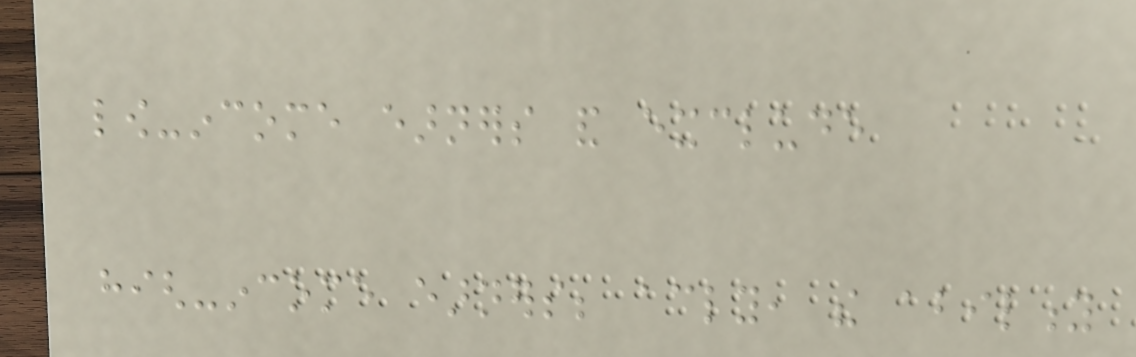low-income earners and exclude
high-income earners; accordingly, the ability
